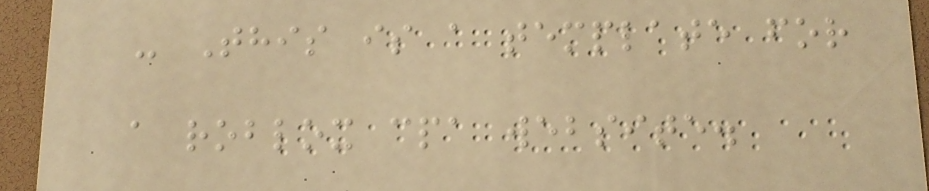- This is a template for
a roblox cpa website.
